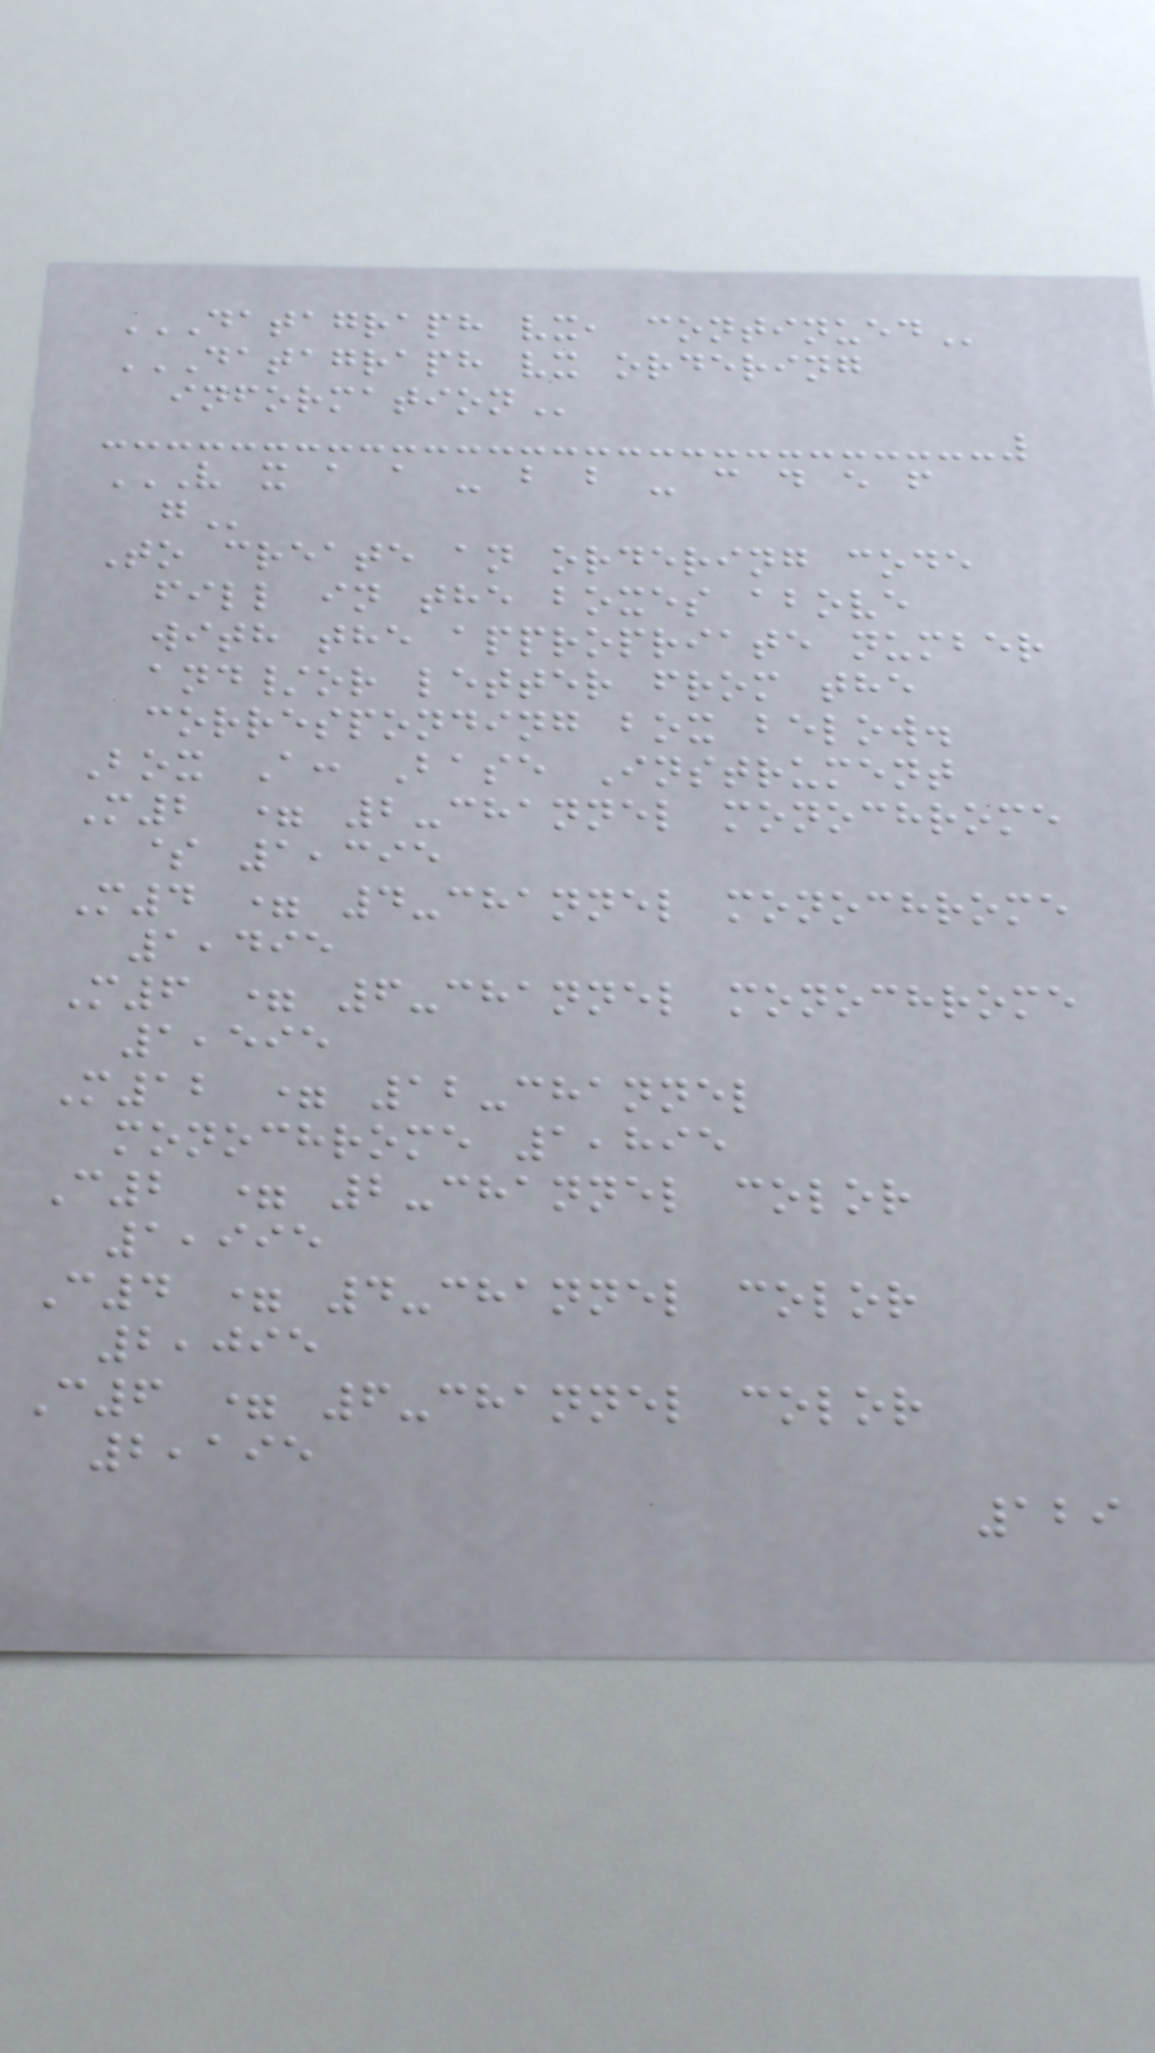DATAGRAPH VX, CONTINUED
DATAGRAPH VX ORDERING
INFORMATION
V X A A - B B - C D E F
G
To create an ordering code
fill in the boxes above
with the appropriate number
and/or letter from the
corresponding box below.
Box A: Base Instrument
M2 = 2-channel monochrome
$ 1,395
M4 = 4-channel monochrome
1,495
M6 = 6-channel monochrome
1,595
M12 = 12-channel
monochrome 1,895
C2 = 2-channel color
1,995
C4 = 4-channel color
2,095
C6 = 6-channel color
2,195
129
